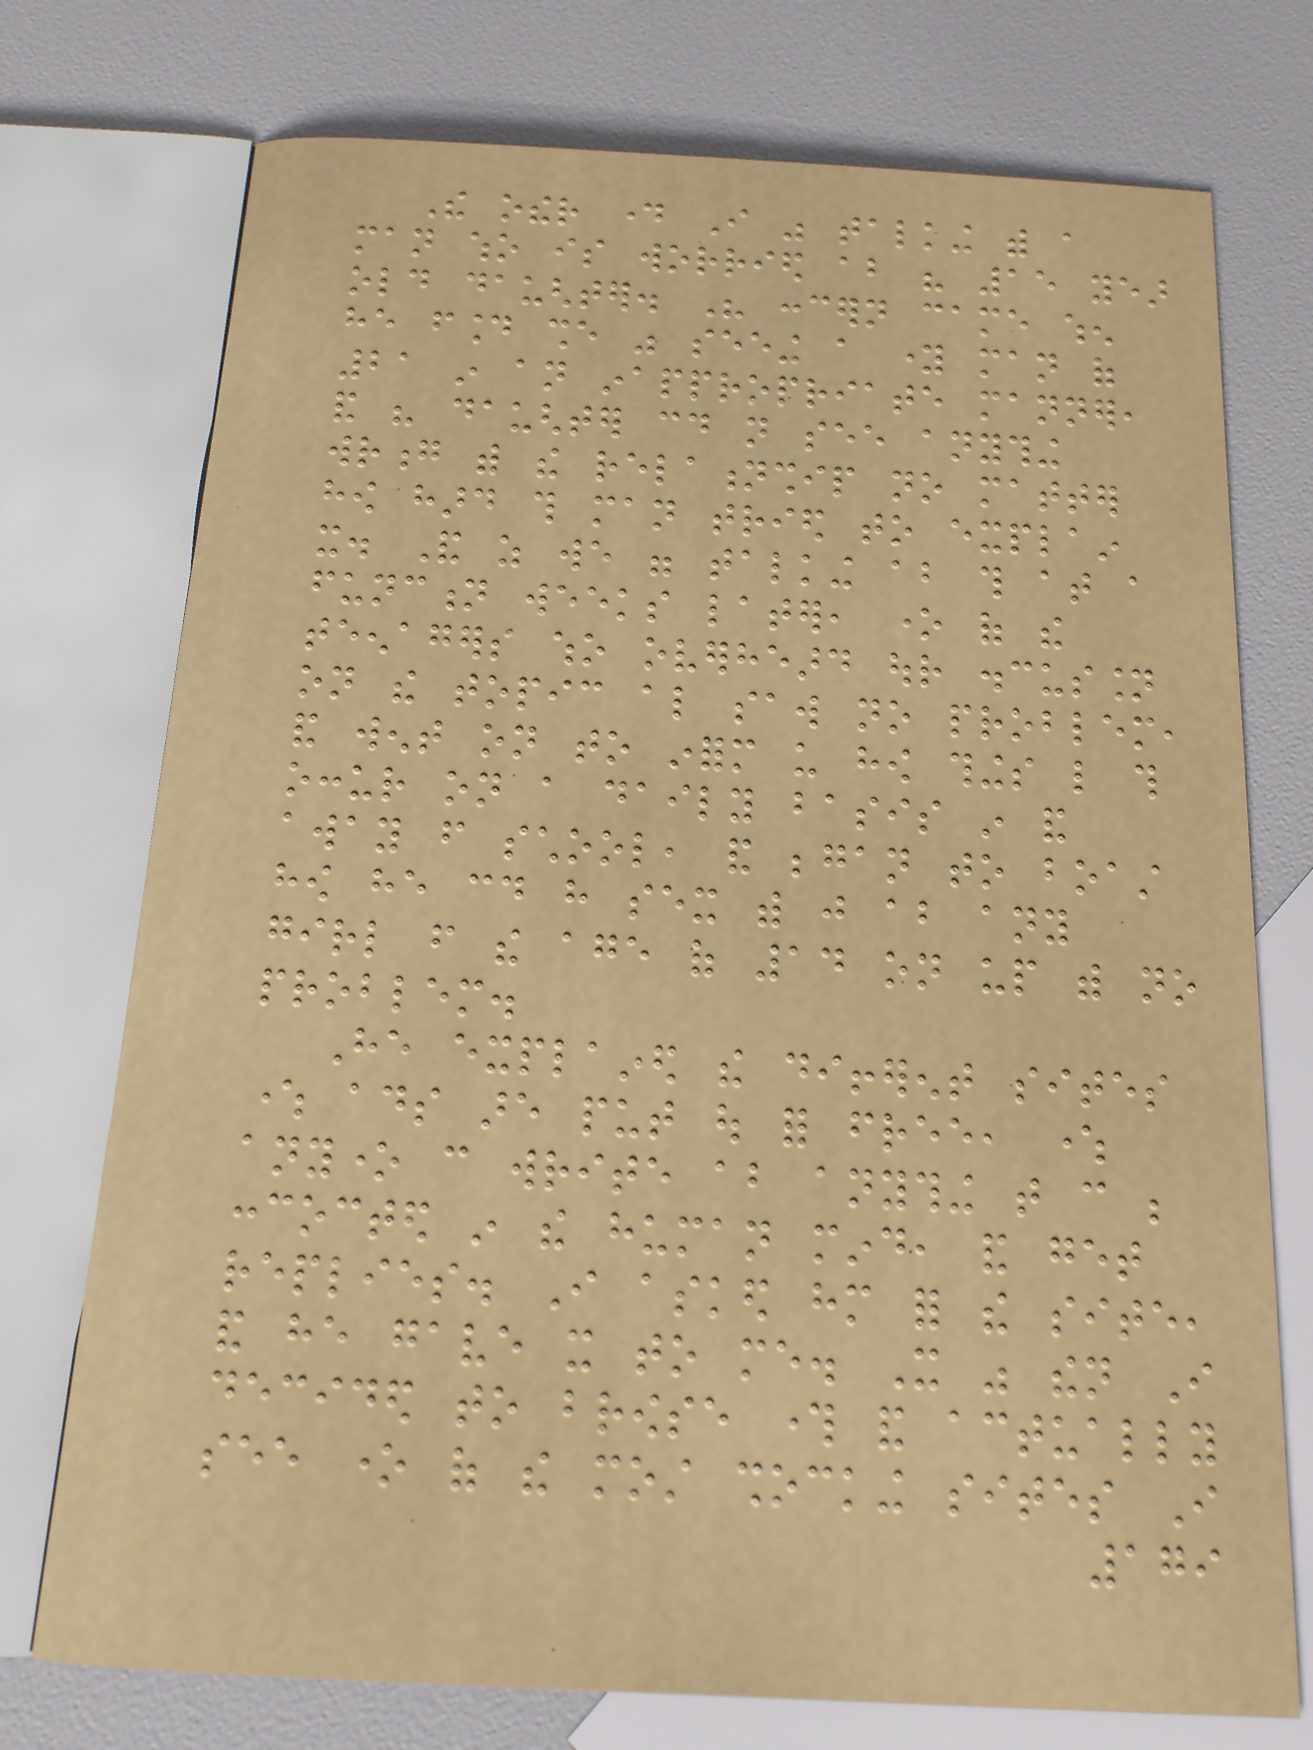The other day I was talking with a
man who is worried about his 15 year
old daughter. His concern came when
he found she was seeing a young man of
21 in an inappropriate manner,
and his daughter could not see anything
wrong with the relationship no matter
how hard this man tried to explain
it. And as we were talking about this at a
function weeks later, one of the
teenagers who overheard our discussion
on the topic also saw no problem,
and went on to inform us how things like this
occur on a daily basis in and
away from school, and began to boast
how he could have sex with just about any
girl from the age of 14 on up with no
problem.
He explained the different sites
where ads are put out for free, where
anyone can write about anything that can be
concocted in the human mind, and get
replies. I asked him for the site,
and he gave it to me. It was then I
decided to browse through and actually
see one of the most shocking sites I
179
